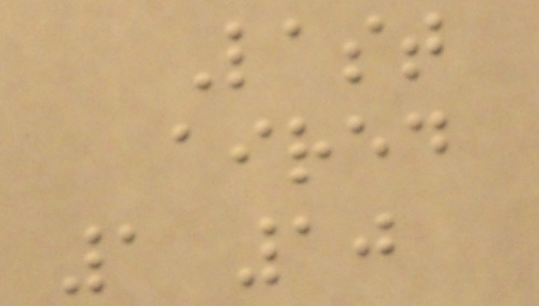Last
aired
1 10
